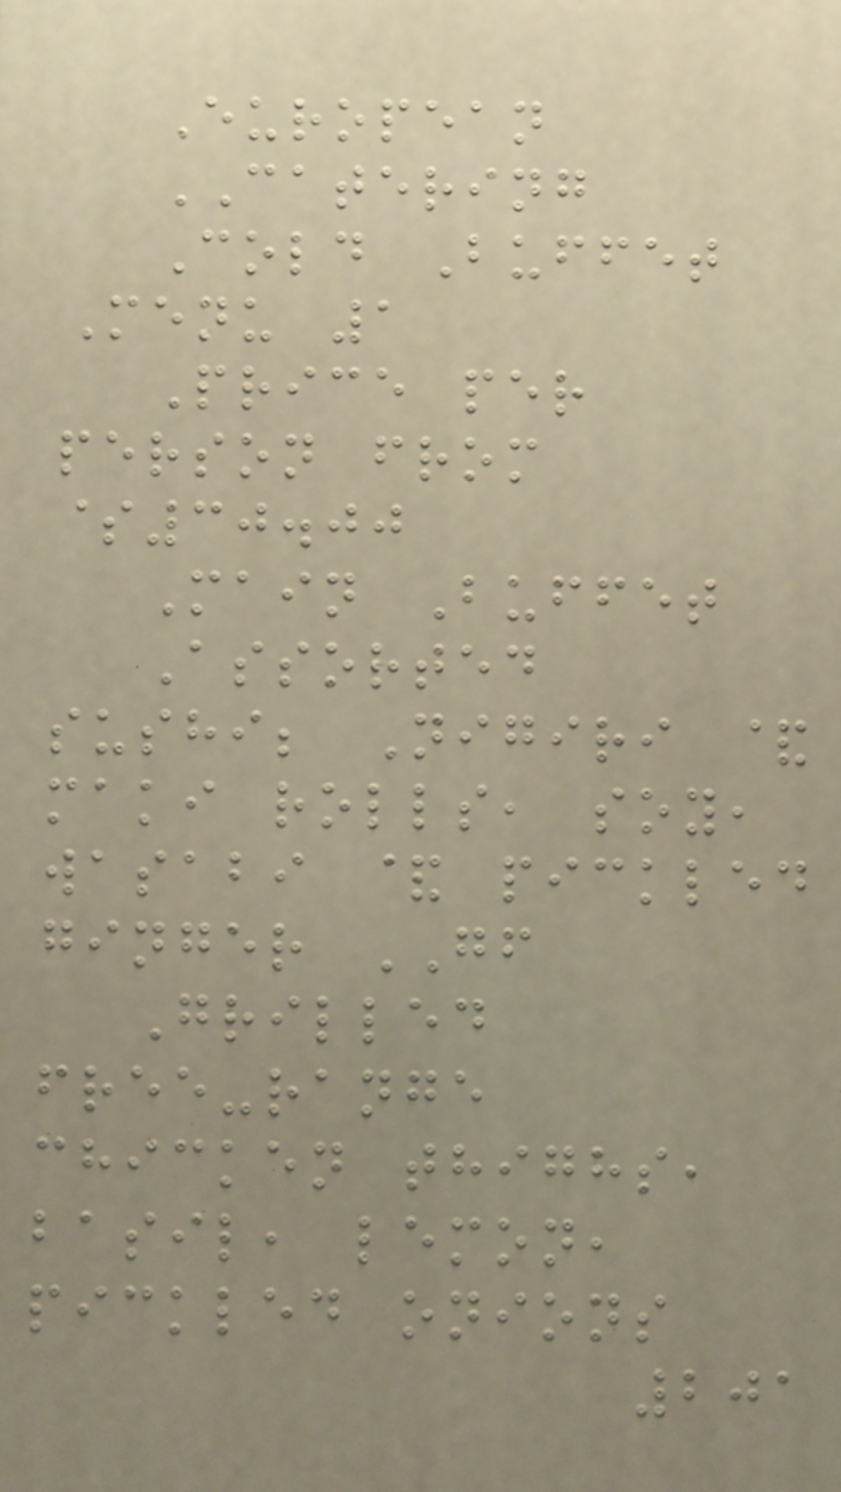European
CATERING
Cold Buffet
Menu 1
Price per
person from
$30.00
Main Buffet
Assorted
sushi; Nigiri &
maki rolls, soy,
wasabi & pickled
ginger GF
Grilled
free-range
chicken thighs,
basil, lemon,
pickled onions
201
